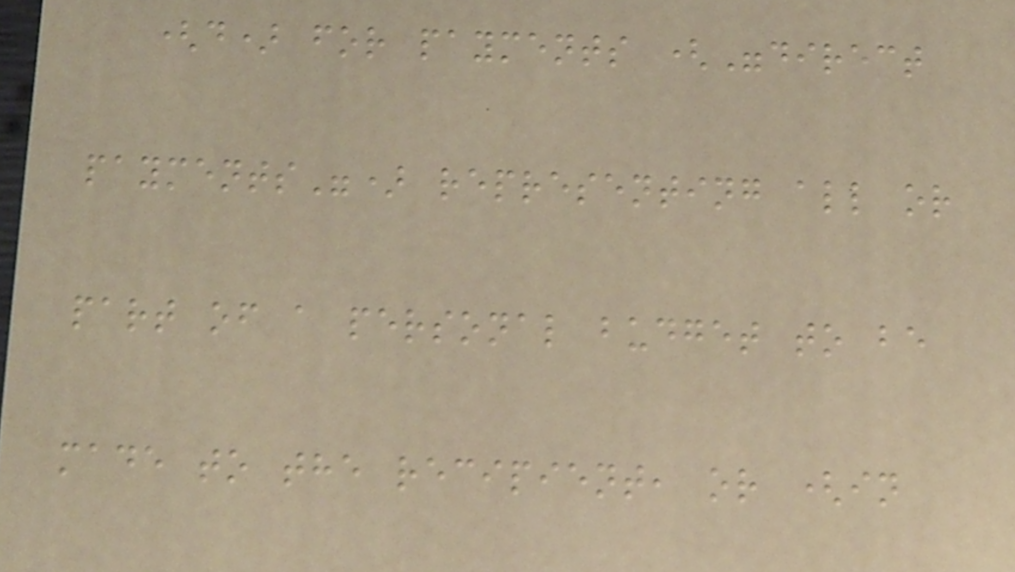(d) for payments ("direct
payments") representing all or
part of a personal budget to be
made to the recipient, or (in
